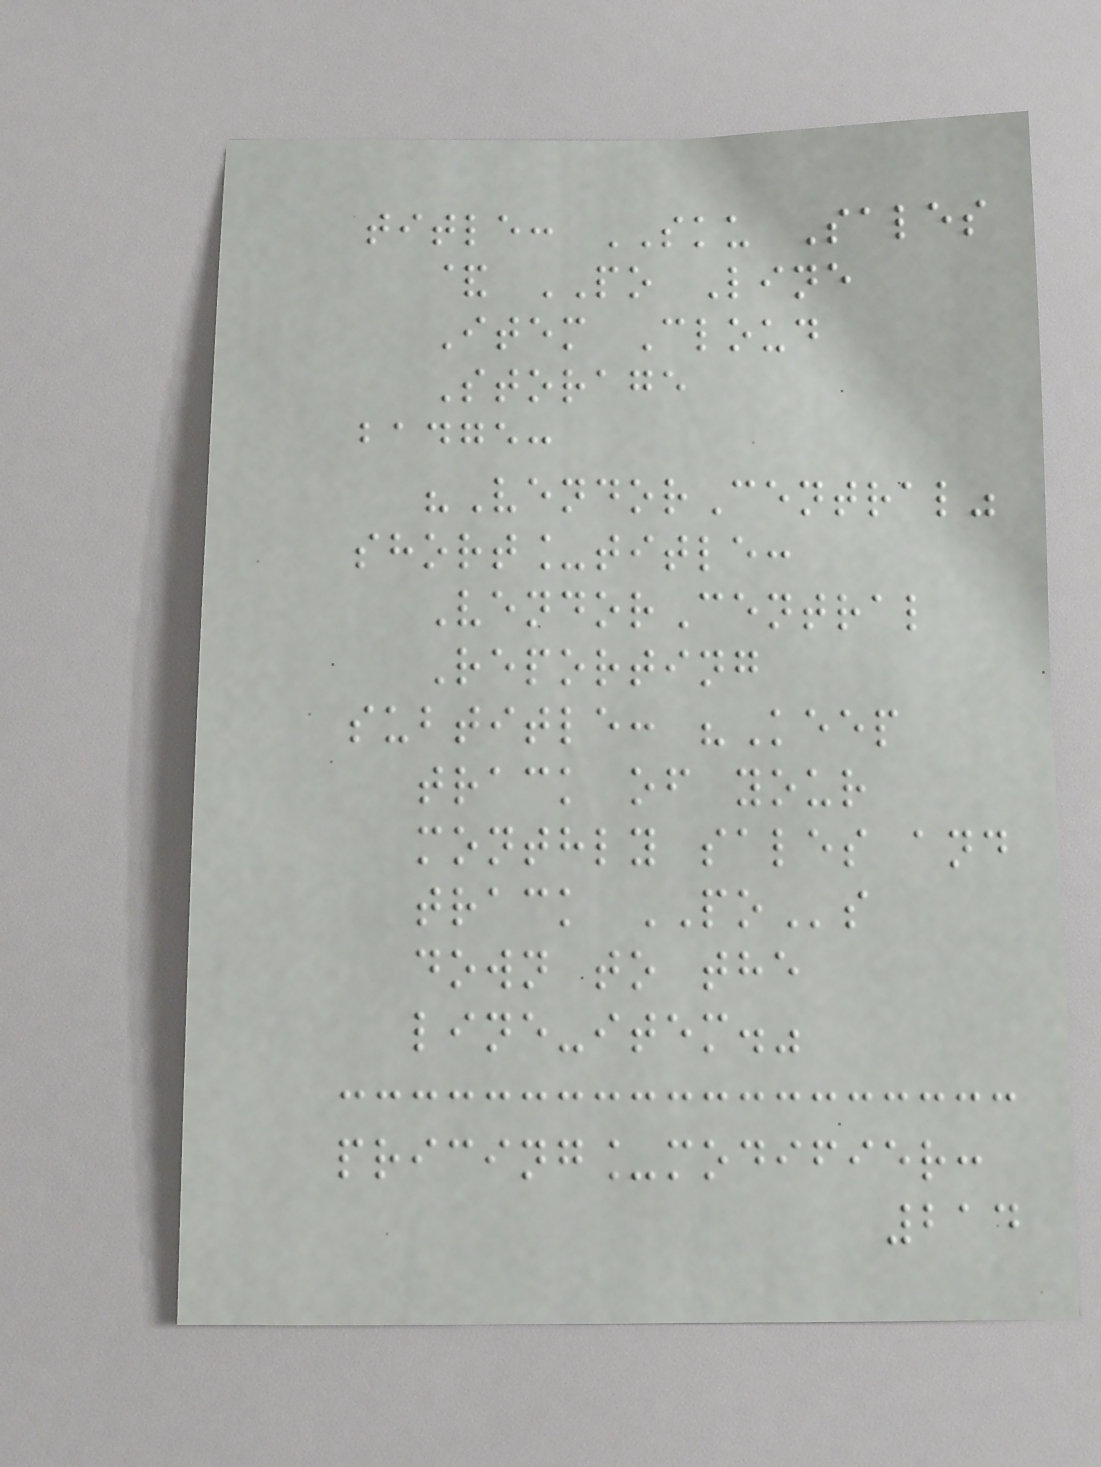title: SKU Sales
& PO Line
Item Cloud
Storage
badge:
"VendorCentral"
short_title:
VendorCentral
Reporting
subtitle: "Keep
track of your
monthly sales and
track POs
down to the
line-item."
pricing_modifier:
214
